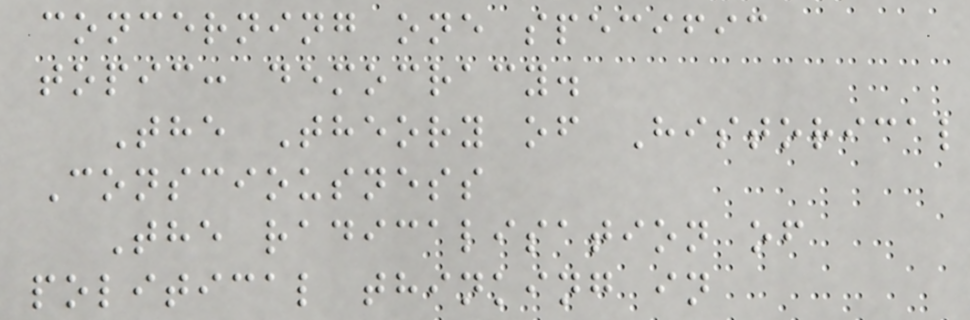concerning one specific
topic: democracy.
The Theory of Historical
Consciousness
The radicalisation of
political thinking in
